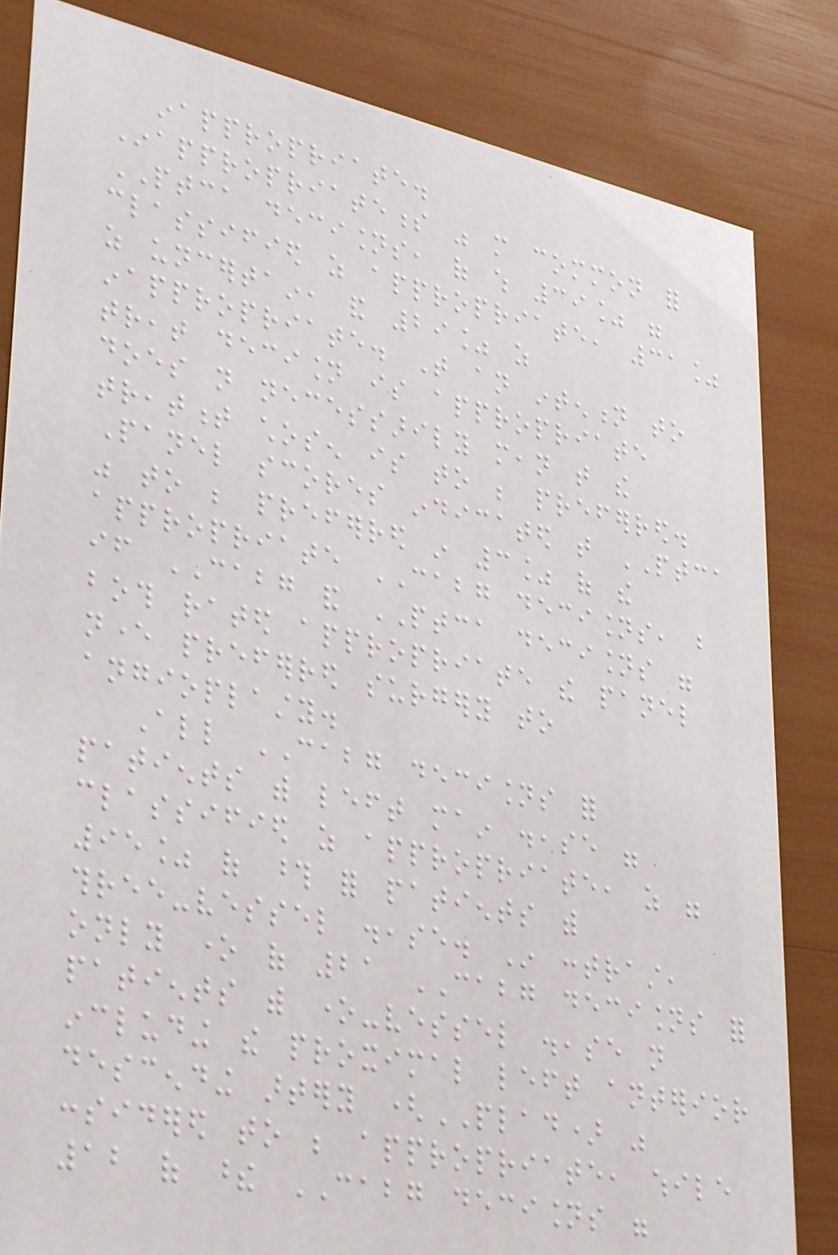inappropriate.
Inappropriateness was more common for
PTCA decisions, of which 39% were
classified as appropriate, 31%
as uncertain, and 29% as
inappropriate. That an intention to
treat decision is appropriate
does not necessarily mean that the
treatment chosen is to be preferred.
Panel scores indicated that PTCA
was to be preferred in 3% of the
appropriate CABG decisions, but
if CABG and PTCA decisions were
both rated appropriate the panel
never preferred surgery to
angioplasty.
All CABG decisions for
patients with left main disease were
classified as appropriate, as were
95% of those for patients with
three-vessel disease. In contrast,
only one of 21 CABG decisions for
patients with one-vessel disease not
including the proximal left anterior
descending artery (PLAD) was
considered to be appropriate, while
12 of these CABG decisions were
